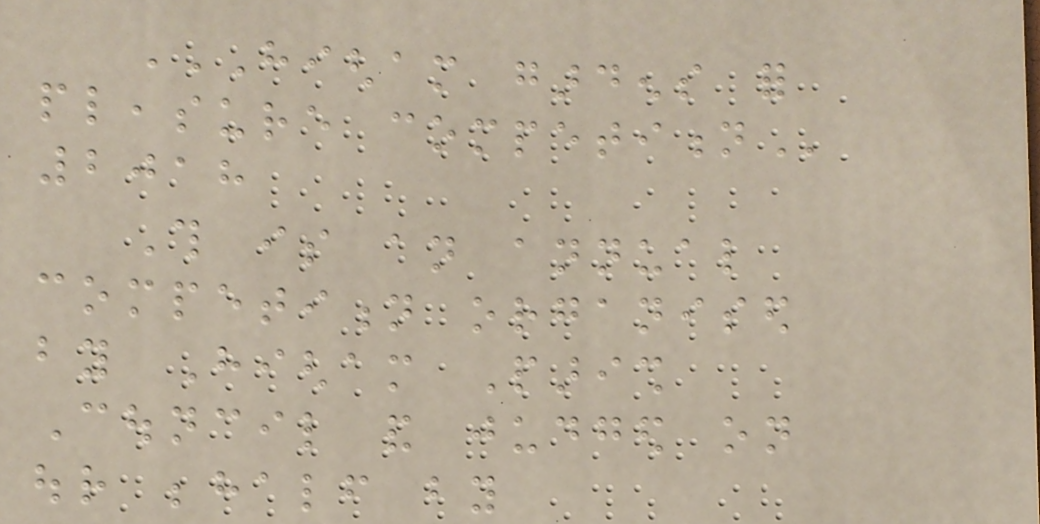HIGHAM GARDENS FOR
PLEASURE COMPETITION
2018
This is an annual
competition organised
by Higham Parish
Council and judged on
our behalf by
